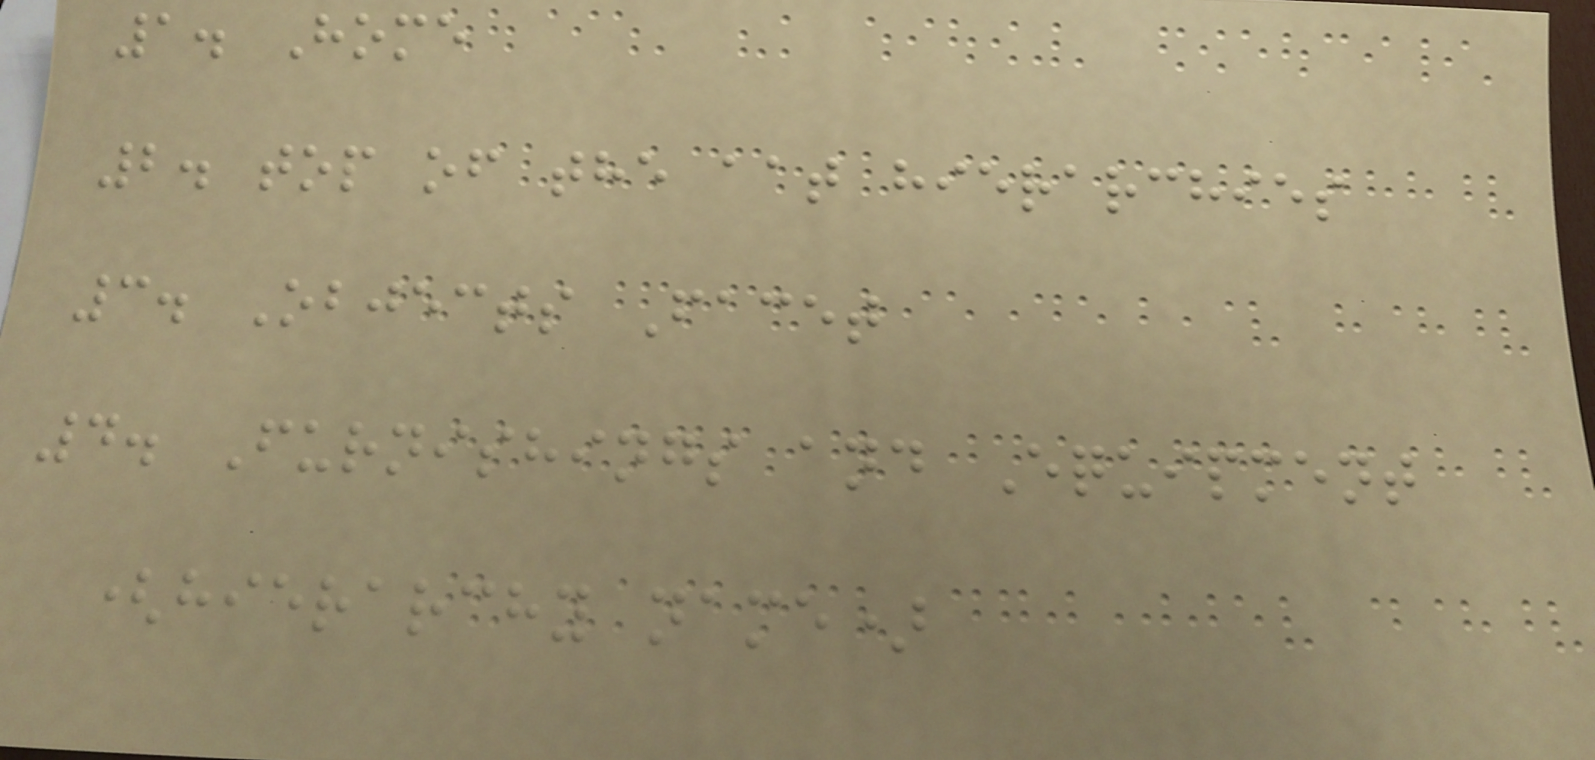1. Home
2. top of the aat hierarchies
3. Objects Facet
4. Furnishings and Equipment
(hierarchy name)
